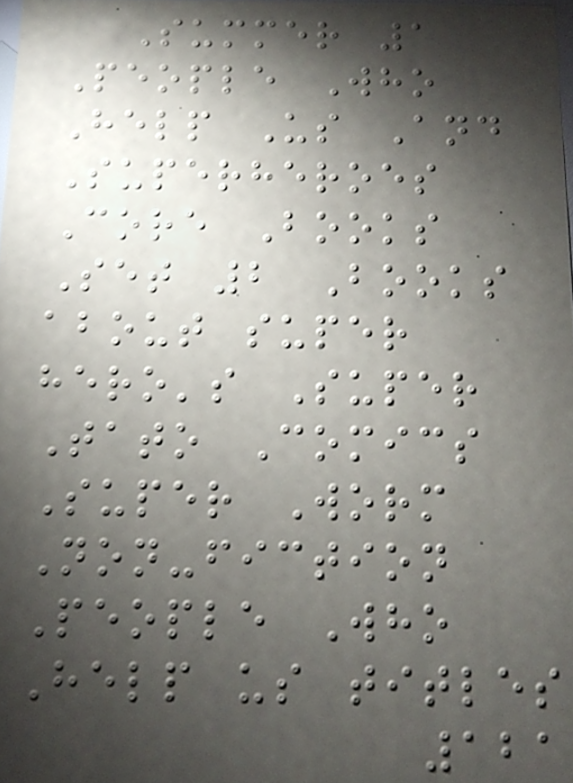Summer 1
People Who
Help Us And
Superheroes
Core Books
Set 2 Books
about super
hero's Super
Tato Comics
Super Worm
Non-fiction
People Who
Help us titles
121
